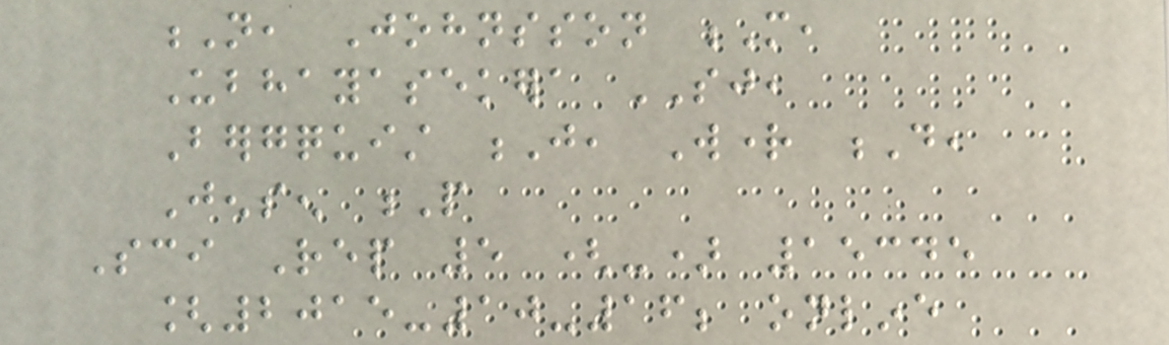N, Johnsson M,
Ubhayasekera SJ,
Bergquist J, Wright D,
Jensen P
Sci Rep 5 (-) 15345
[2015-10-16; online
